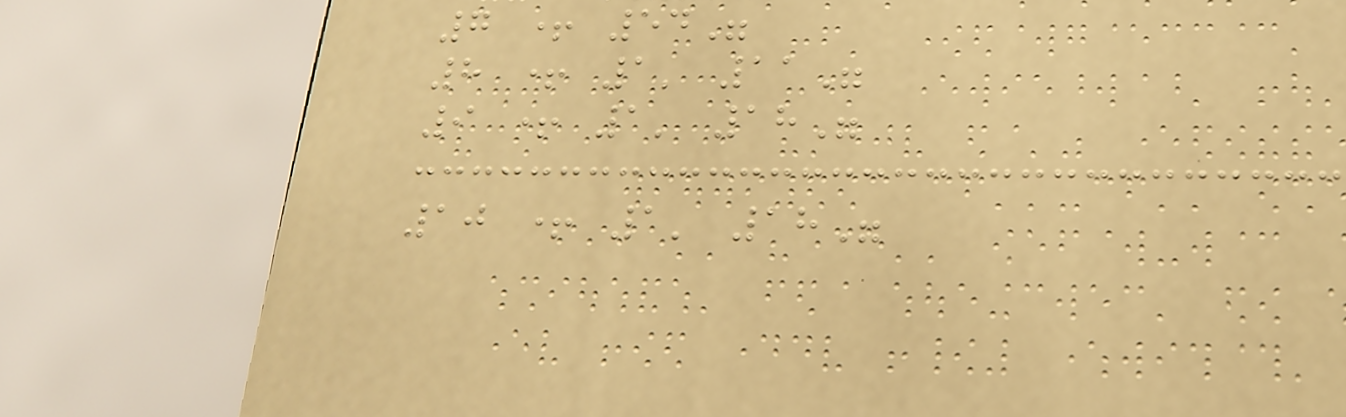7 + 54"
8 + 1' 11"
9 + 1' 18"
10 + 1' 18"
